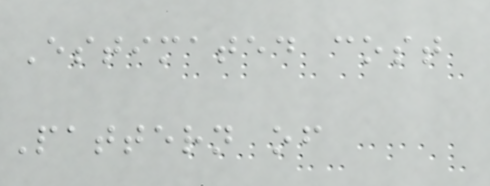Estimated cost
Pattern of
